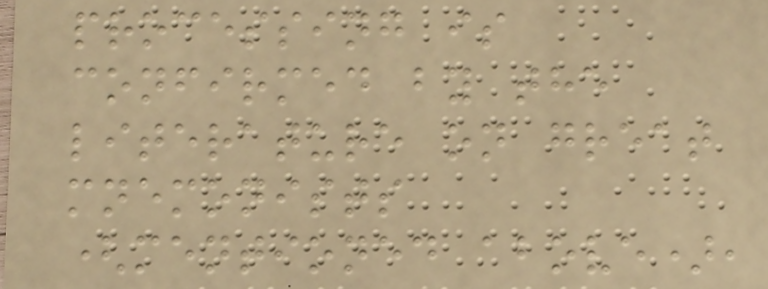processing is
confirmed by the
literature on great
mnemonists
(mentioned above),
